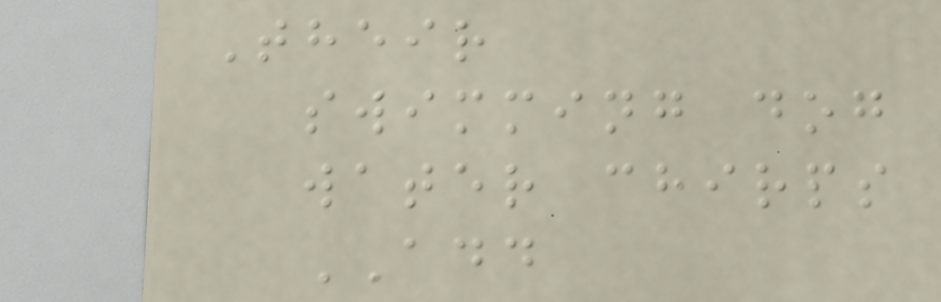Their
swimming dog
water chirps
ADD
